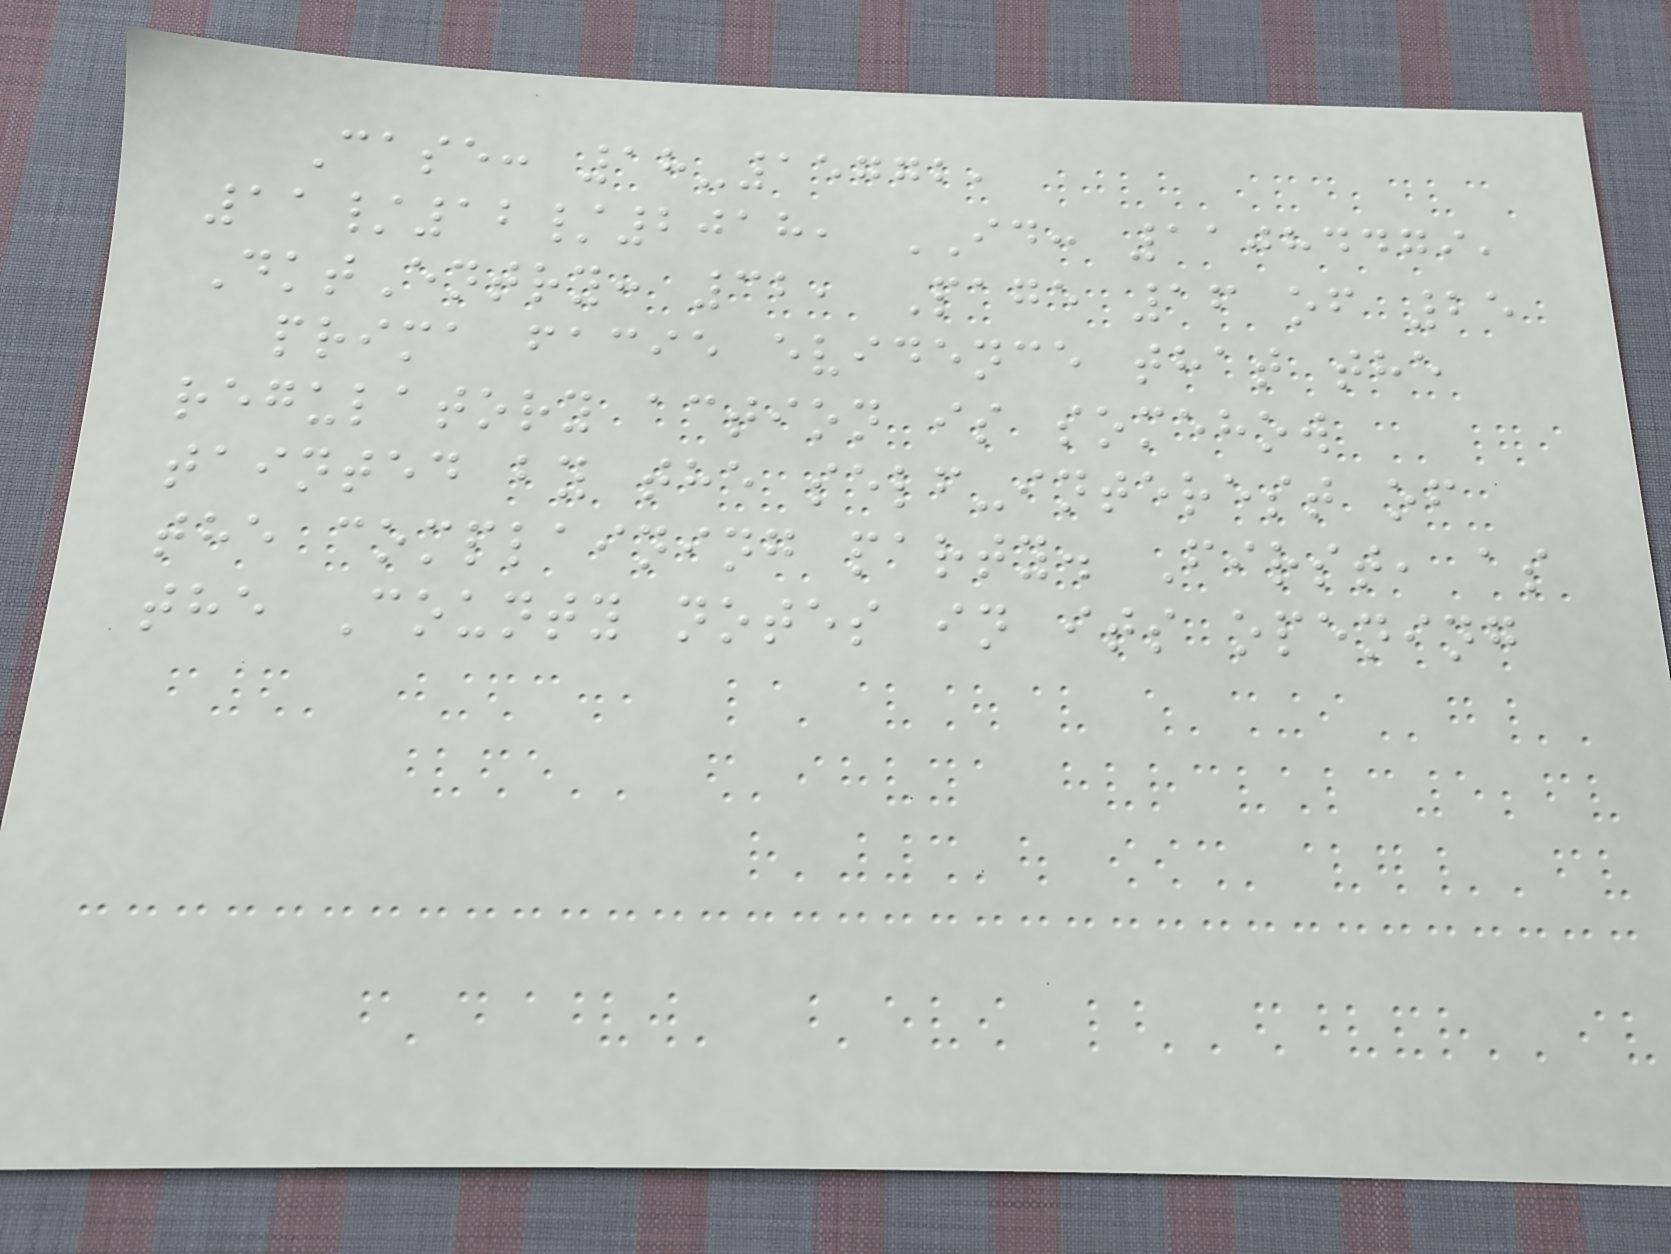Case: 18-15772,
11/12/2018, ID: 11084479,
DktEntry: 32, Page 16 of 25
prima facie evidence that the
regulatory action is somehow
tainted by the self-interest of
the complaining party. First, as
the County notes in its opening
